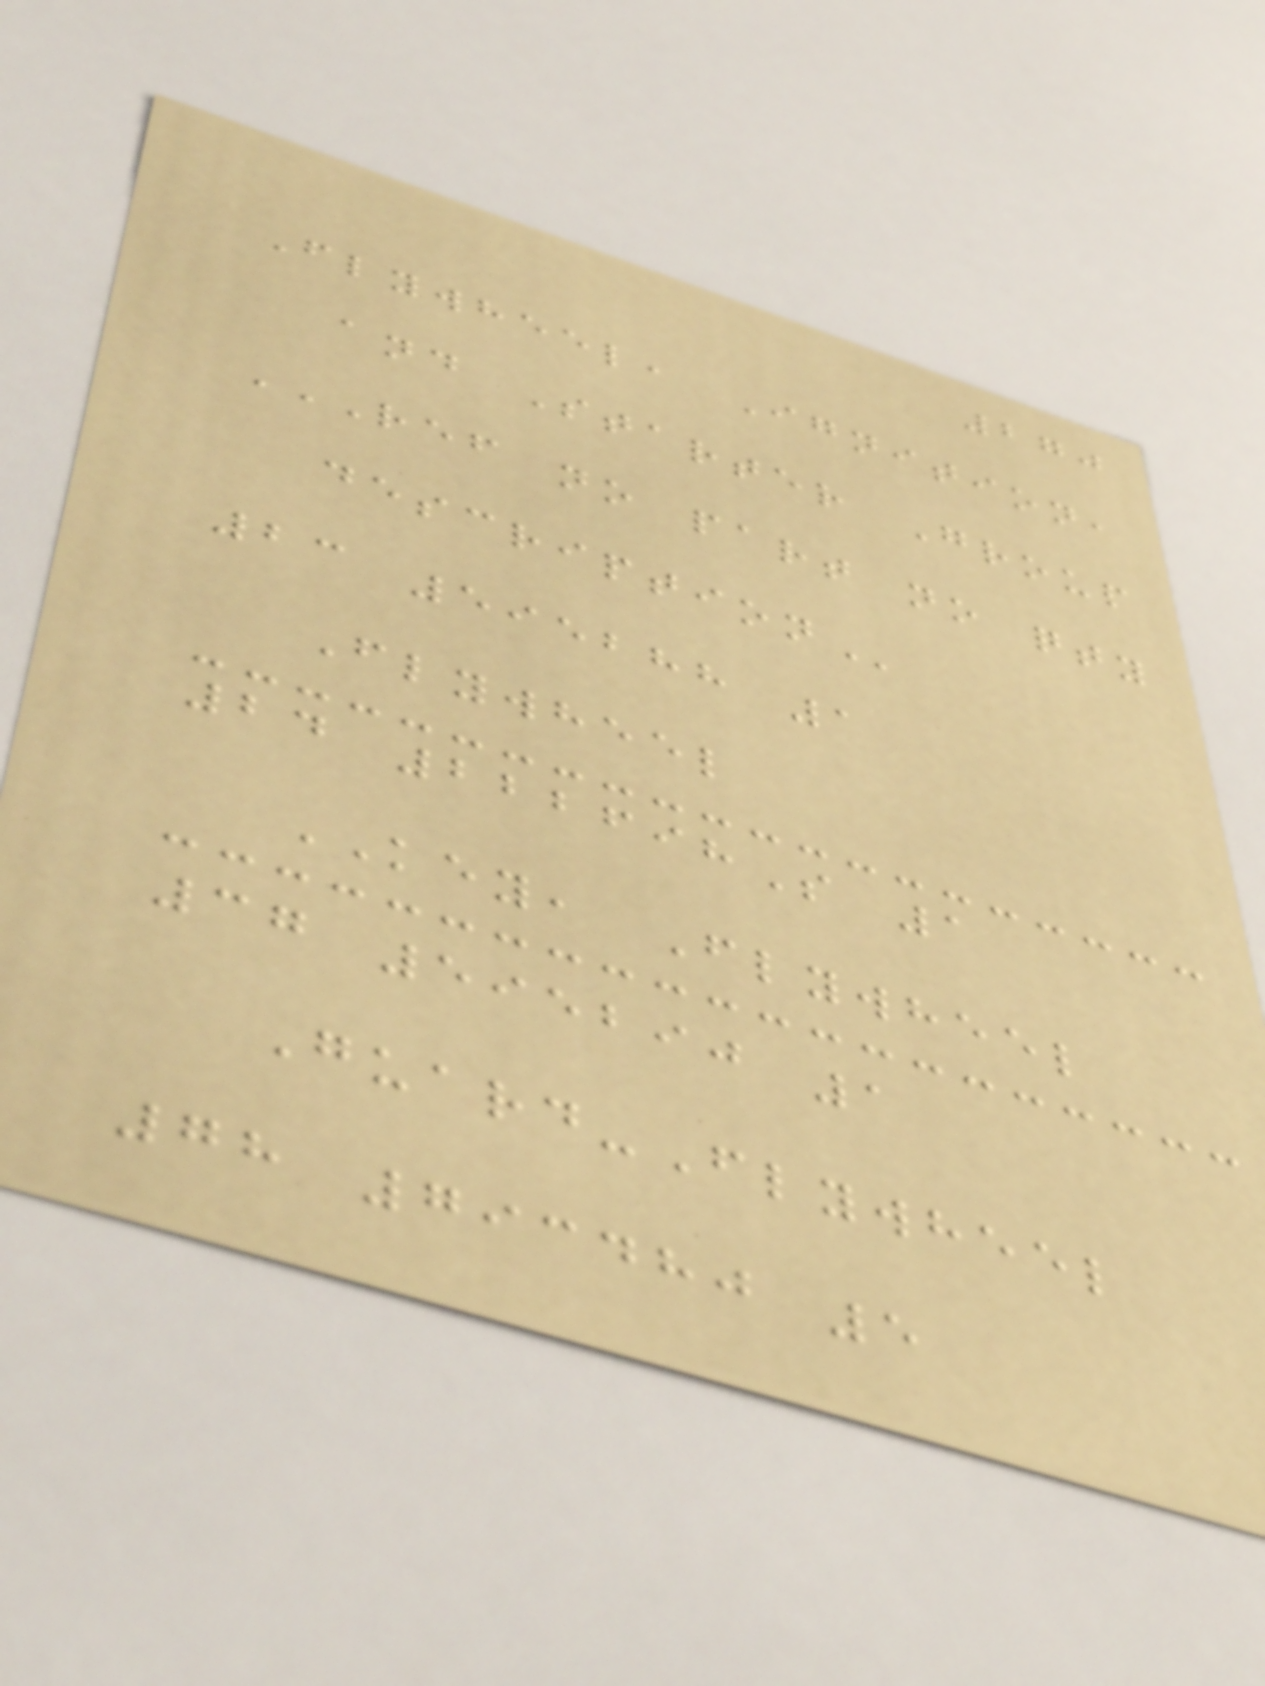270
Flywheel, Ignition,
and Starter Group
REF NO PART NO QTY
DESCRIPTION
23 595288 1
Flywheel
24 222698S 1
KEY, Flywheel
37 595290 1
Guard-Flywheel
78 793480 5
